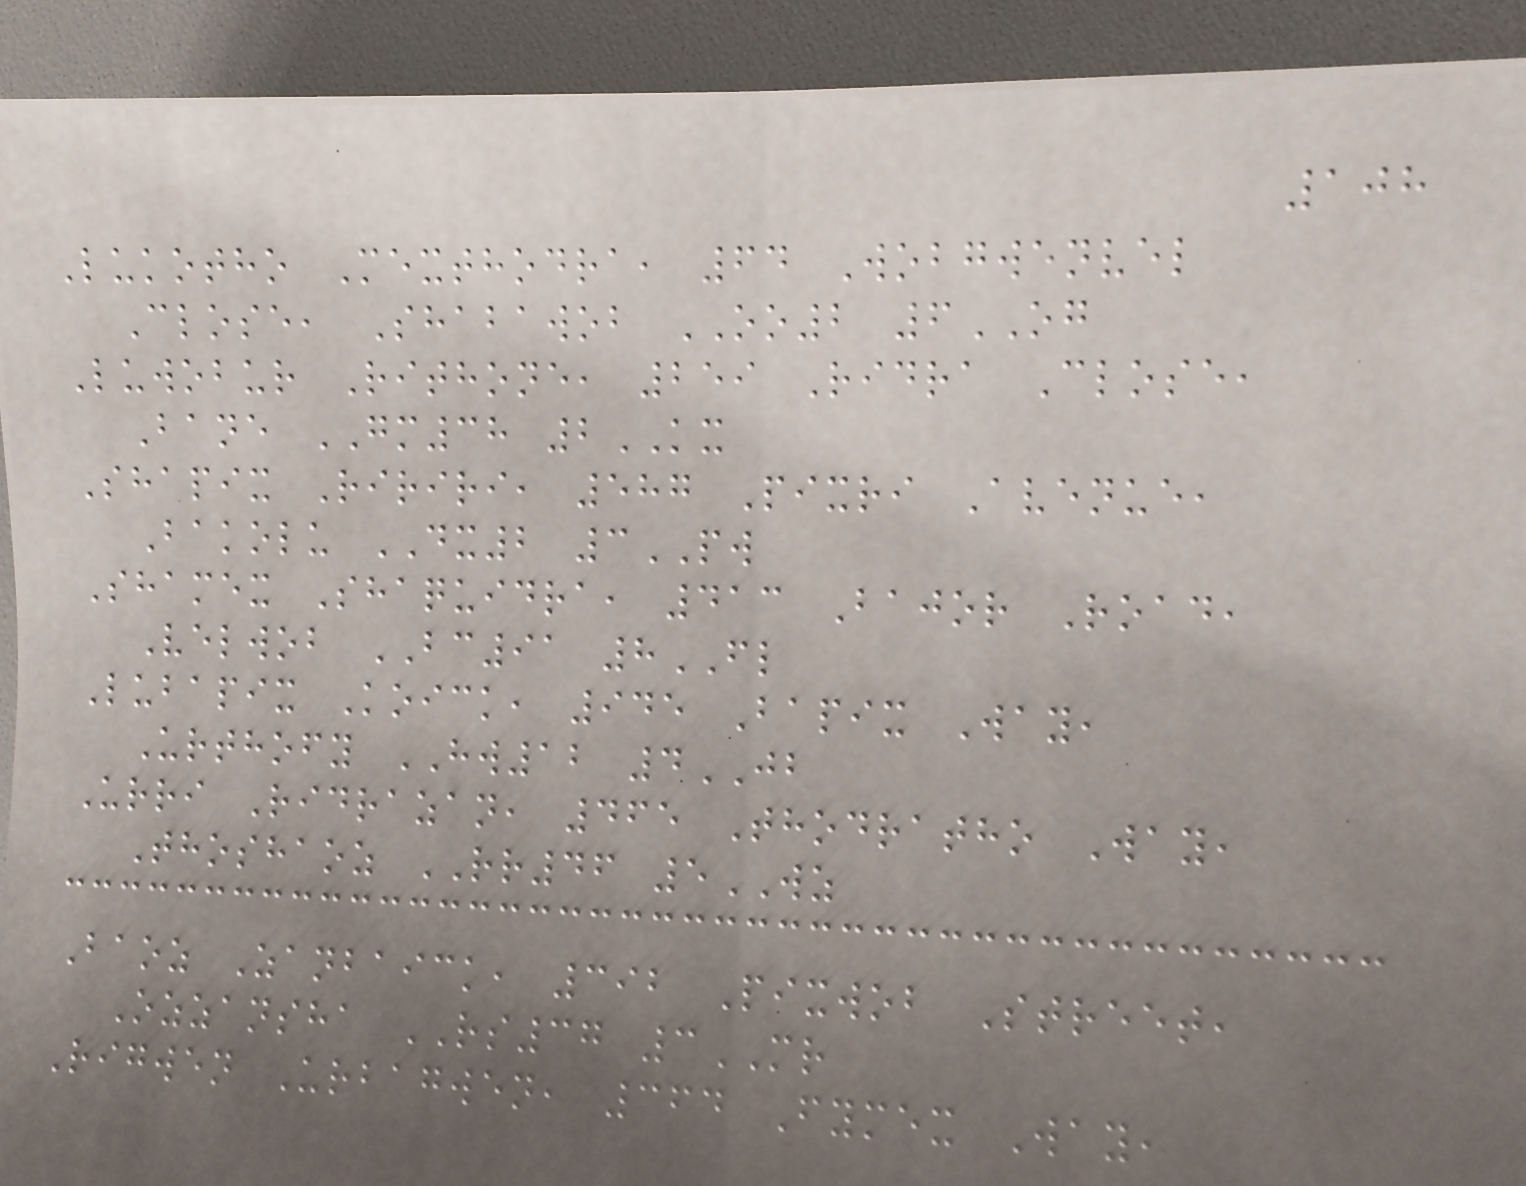108
Lukotho Mexthodra, 64 Wobgwenvel
Close, Shabawob OO2 6OG
Luwobur Rithone, 259 Ridra Close,
Bane GM38 2KX
Shapix Ririri, 587 Pixri Avenue,
Bakolu DX2 3PW
Shamex Shaquidra, 413 Bajor Road,
Velwob BC91 8FL
Lubapix Koick, 945 Bapix Way,
Urthofy HW12 4JB
Urri Ridrazan, 465 Thodratho Way,
Thoshaoz RR46 5WZ
Baoz Zanbaick, 392 Pixwob Street,
Ozzansha RS37 3MR
Rigwen Urbagwen, 364 Fymex Way,
